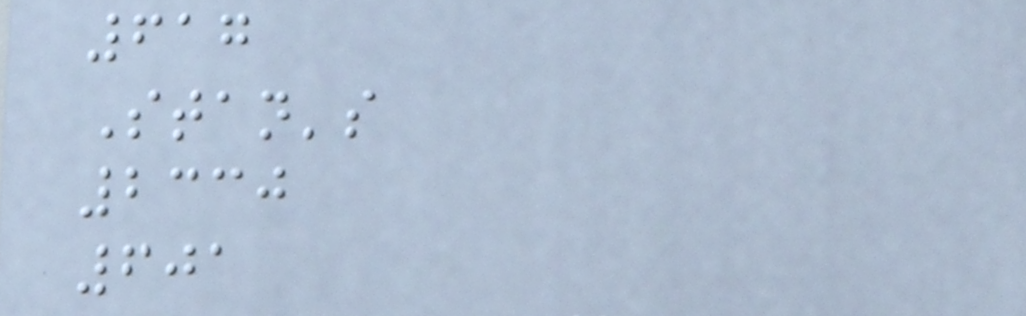617
Stan's
2330
601
